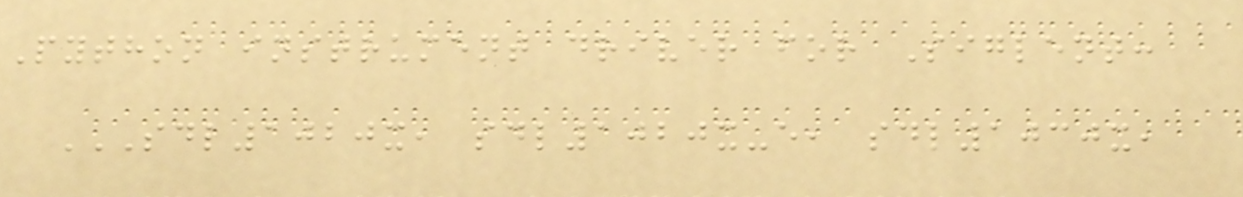Python instrument driver for Siglent:
SDL1020X, SDL1020X-E, SDL1030X,
